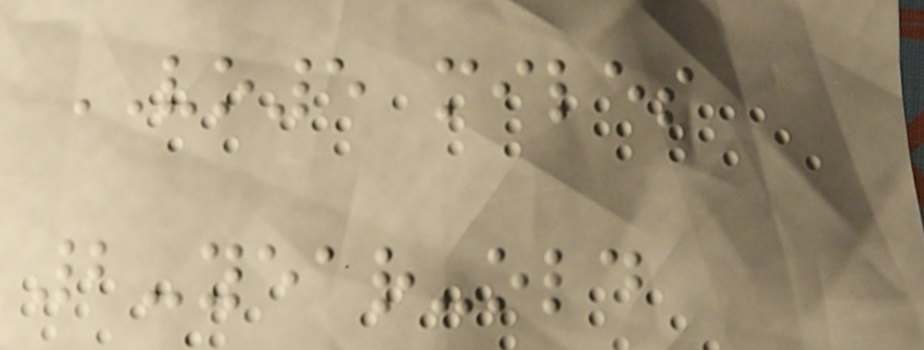VO5 miles
2-year-old
